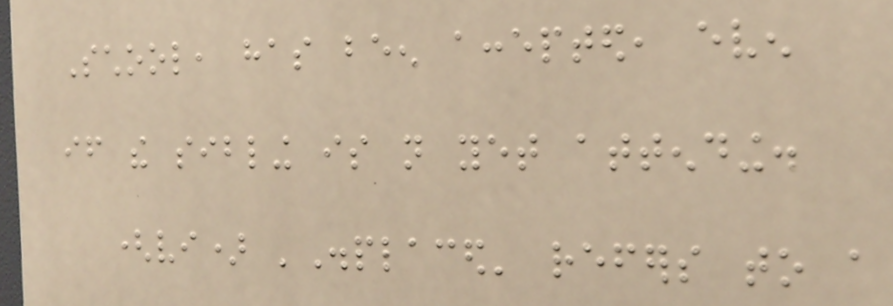School, has been accepted, even
if the sibling is not yet attending.
(vi) 'Displaced' refers to a
